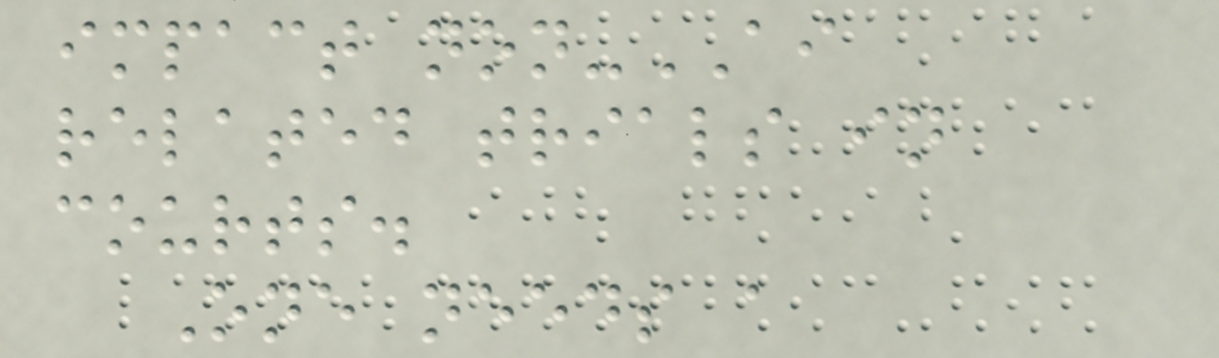impact non-AI
related trials in
courts.
One needs a
